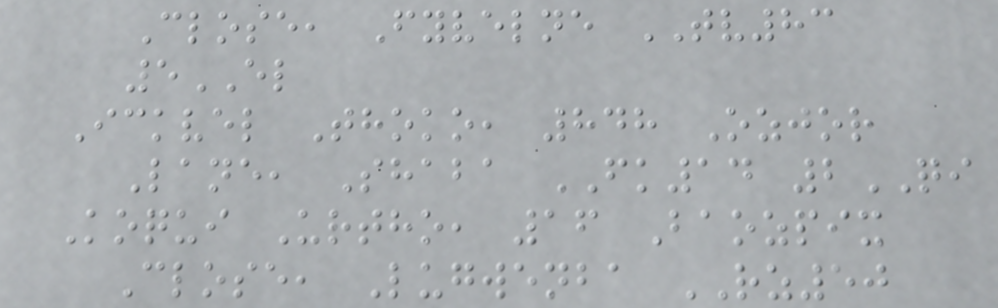Close, Fyvelne TV83
5EL
Ickvel Thoko, 848 Ozjor
Lane, Shaba FK14 2QI
Koqui Urtho, 16 Baozpix
Close, Lugwenba RZ50
